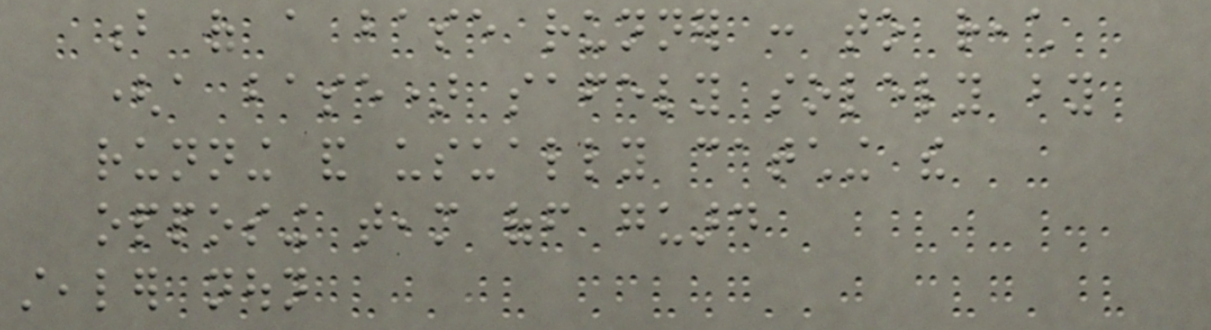b of a base runner : to reach
(a base) safely solely by
running and usually catching the
opposing team off guard
stealer noun
